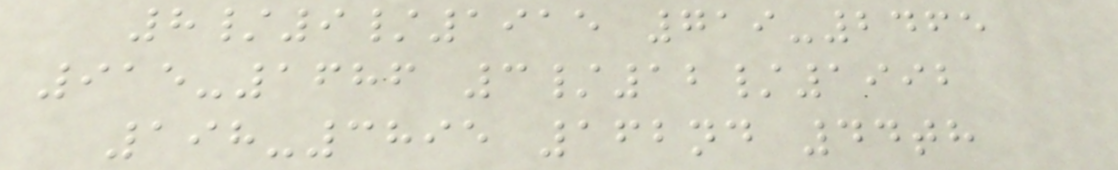8/9/1915 719-2465
915-1686 3/12/1992
198-3895 162nd 44th
